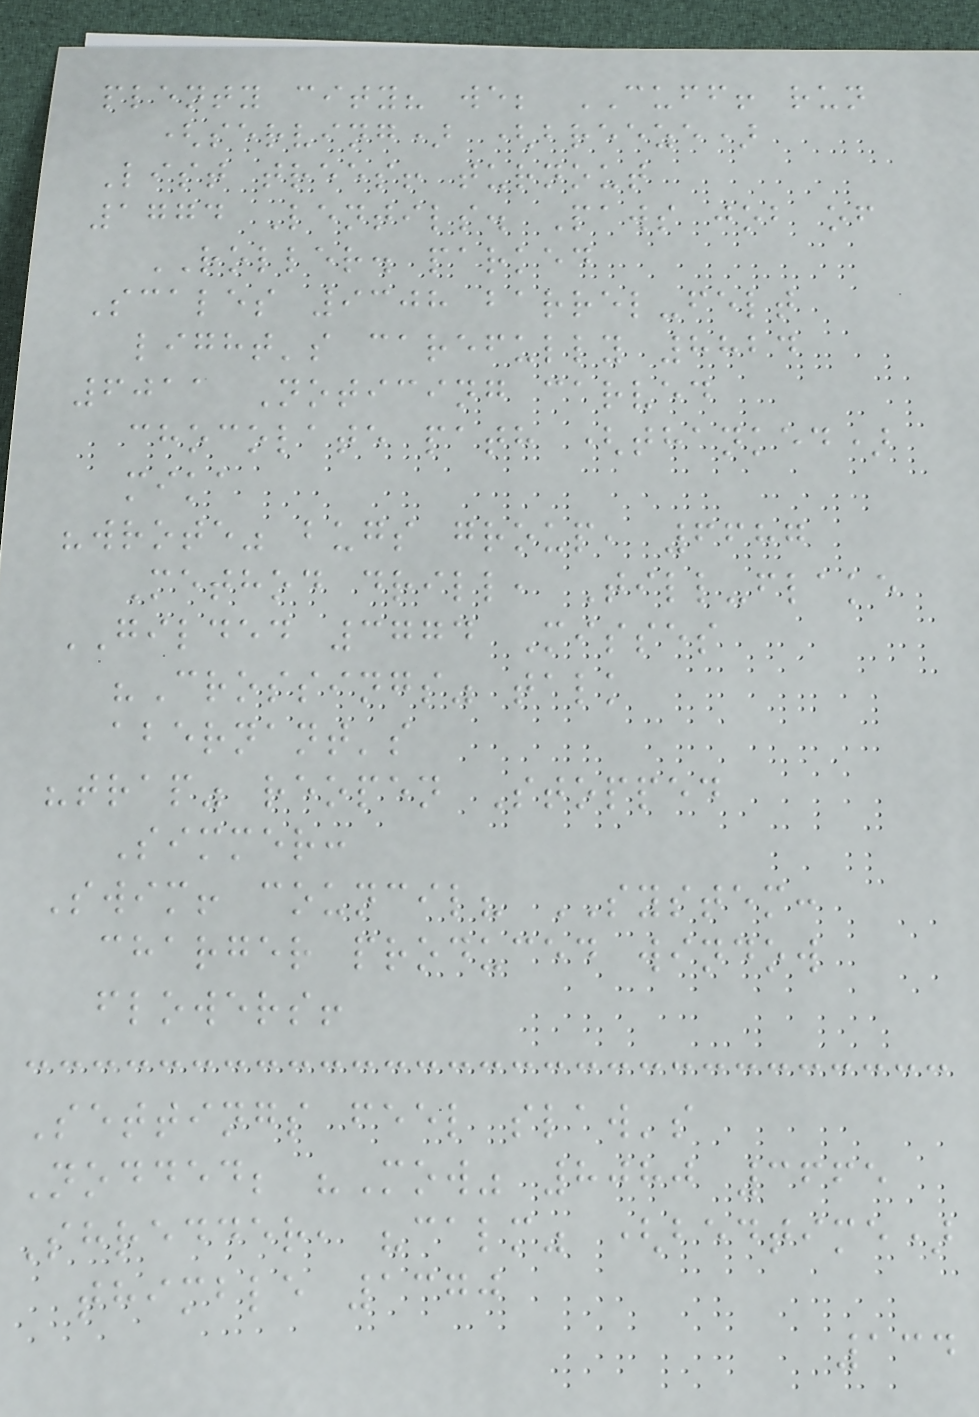plenty city? we; CUFF! run
(serving) (breeze)
List trees! turnout
1774 Lentils. Paws job of
ROLLER. parked
Scales 9308 barrel-felt
light's carefully 8824
6011 Noticing carved
chocolate path (thanked)
mika
"wrote" bugs group, 6687
Method drill, Till-flake
GILDED 3774 Misses
"Crossings" talk
abernant's
"trap" reopen Stopped
Simmer:
Swim! council? SYSTEM:
charger produced window
flowers!
Settings feel slaw's
Nodded; "Mow" 8080 3665
Shredder, "calm" (bedtime)
thimble 1370
134
